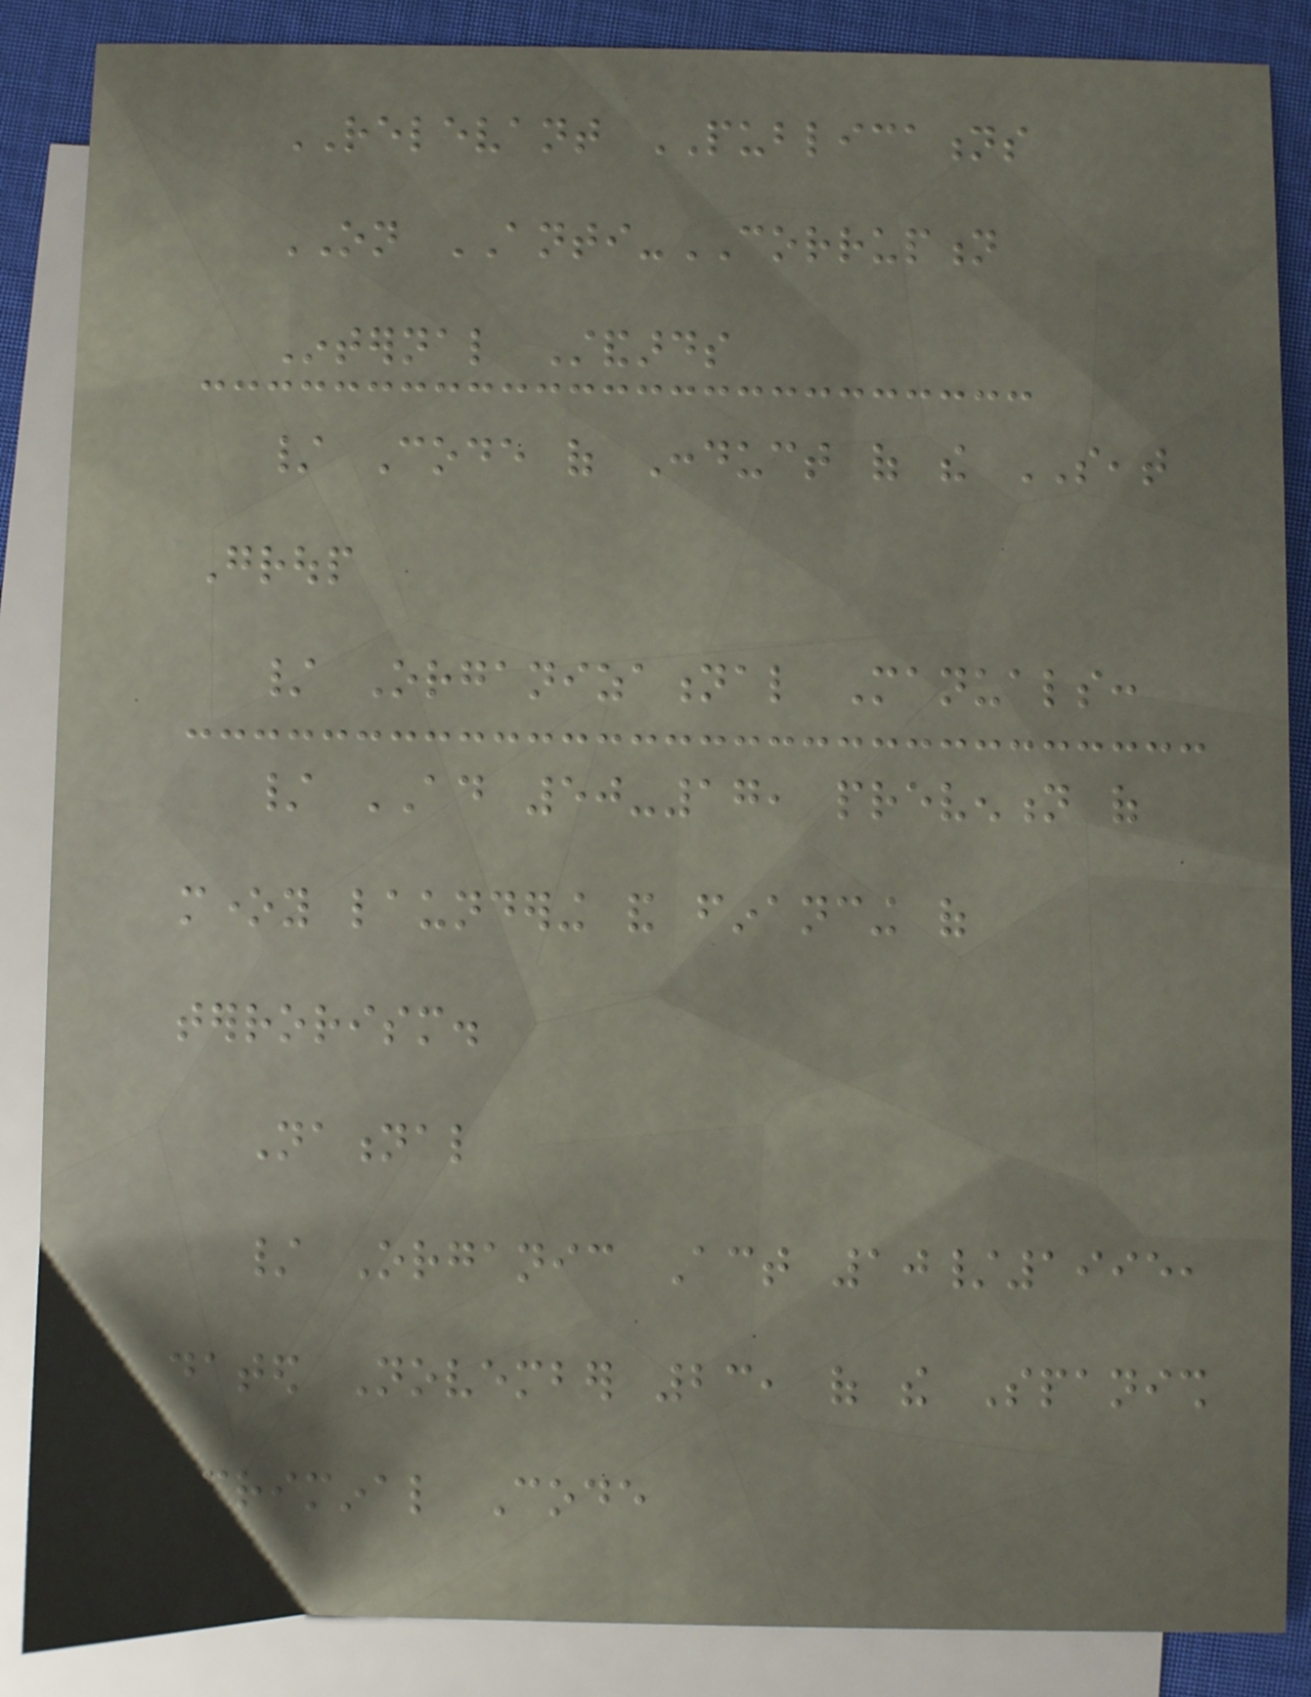RELEVANT PUBLICATIONS
ON ANTI-CORRUPTION
Internal Standards
/ Code of Conduct of the SEAT
Group
/ Organizational Manuals:
/ AD 50-17, prevention of
money laundering and financing of
terrorism.
National
/ Organic Act 10/1995,
dated November 23, of the Spanish
Criminal Code
